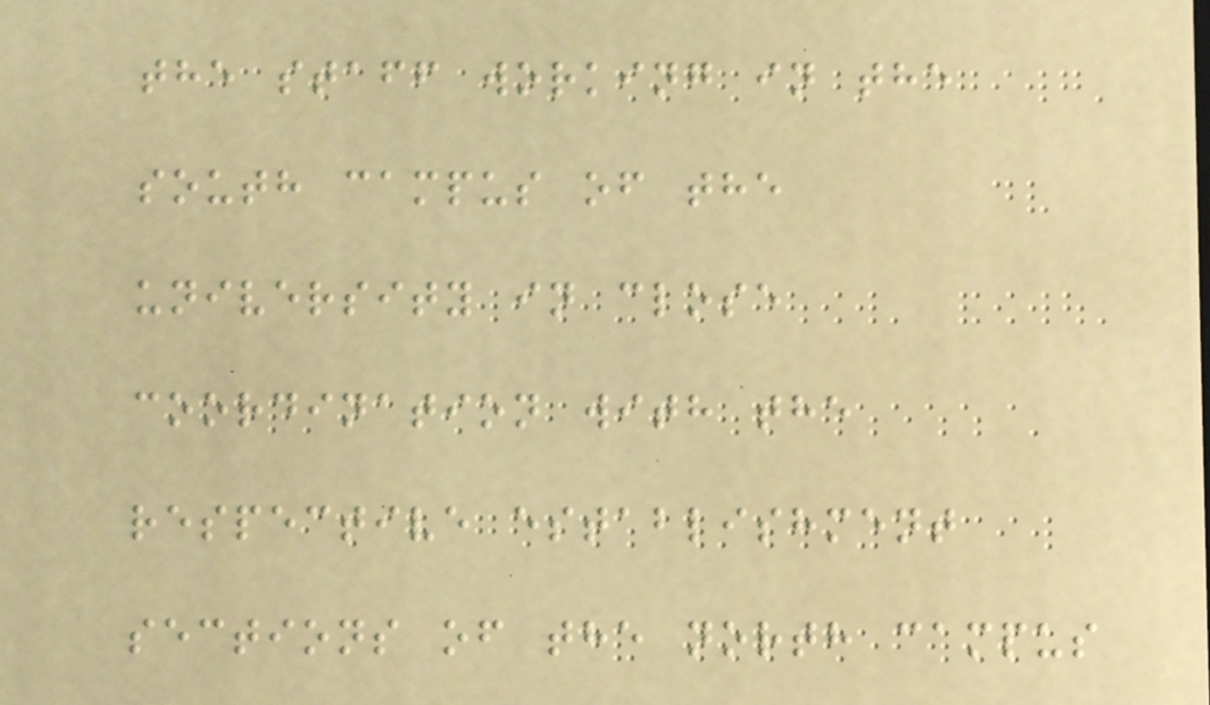the staff working in the
south campus of the
university in close
coordination with the
respective establishment
sections of the north campus
